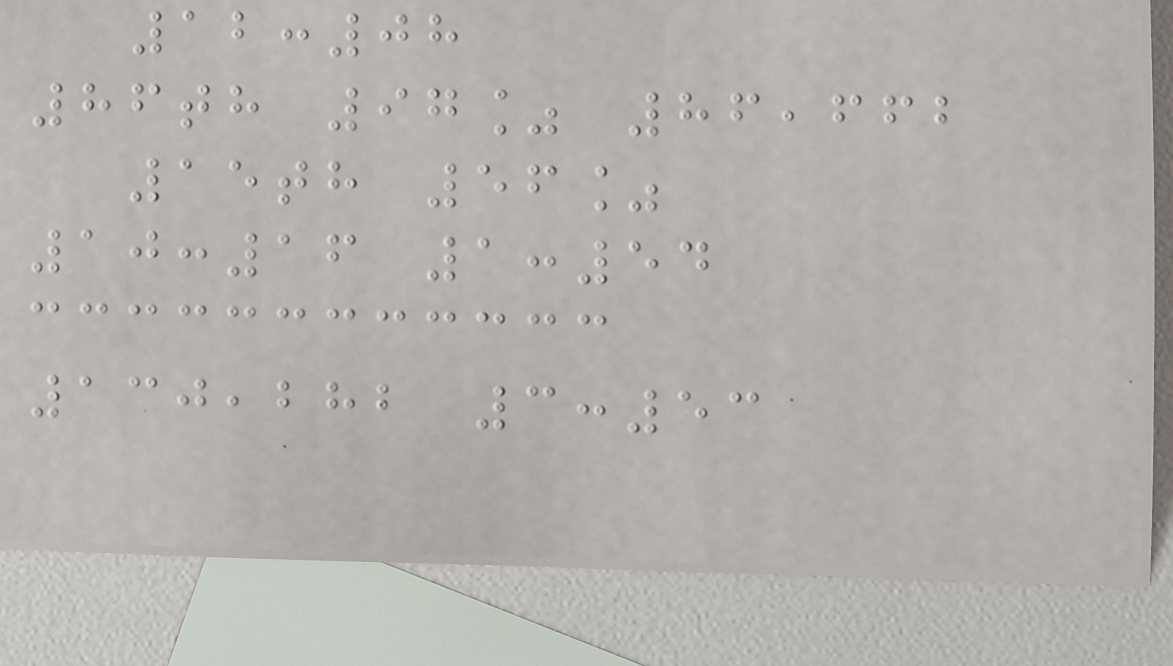12:08
86th 97% 86,662
15th 56%
10:16 1:54
130,282 3:53
